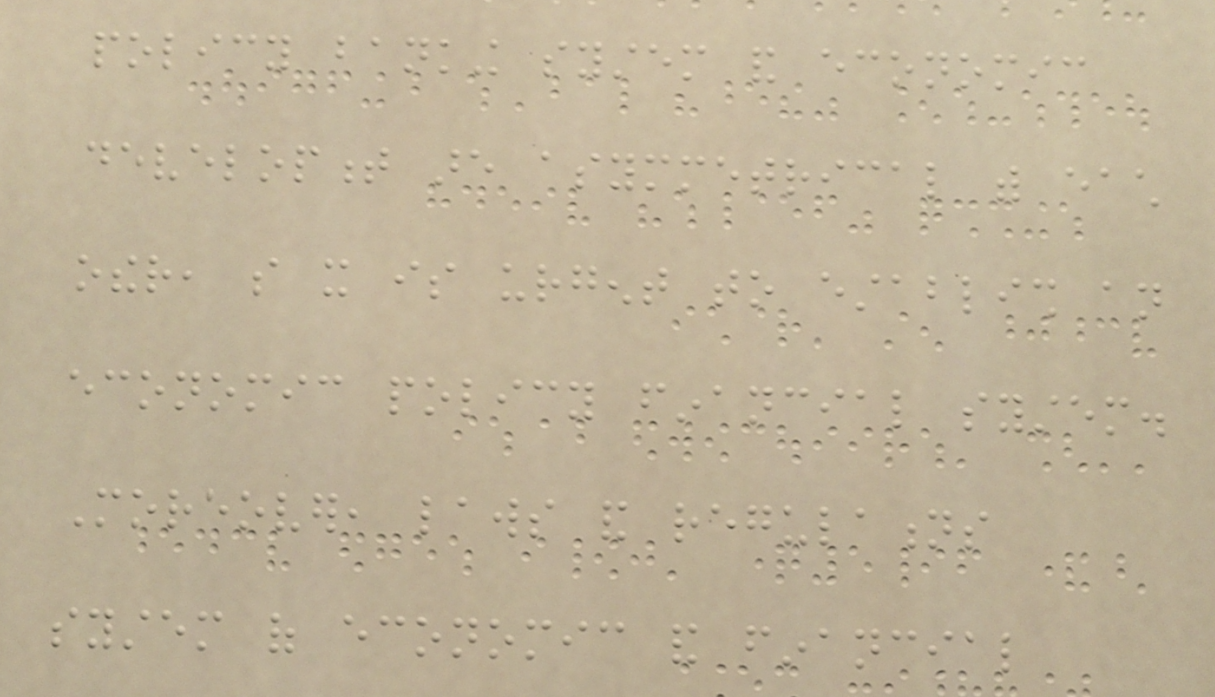policy banking system and economic
development are asymmetrical with each
other, so it is urgent to establish an
economic policy financial system.
Moreover, laws and regulations
system of economic and financial
